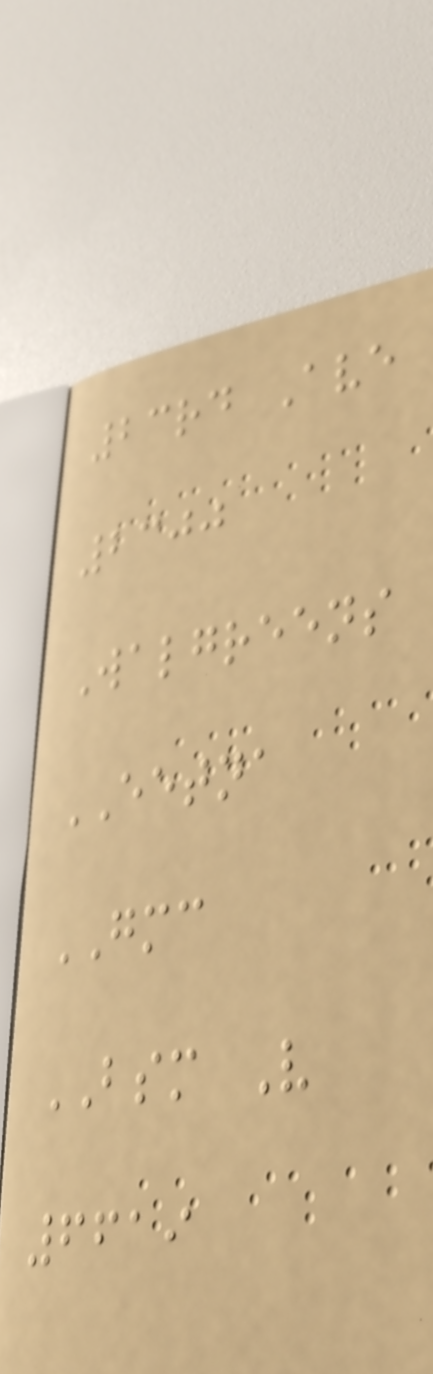23rd Ave
2300
Walgreens
EETNA
GMC
BSM V
6619
